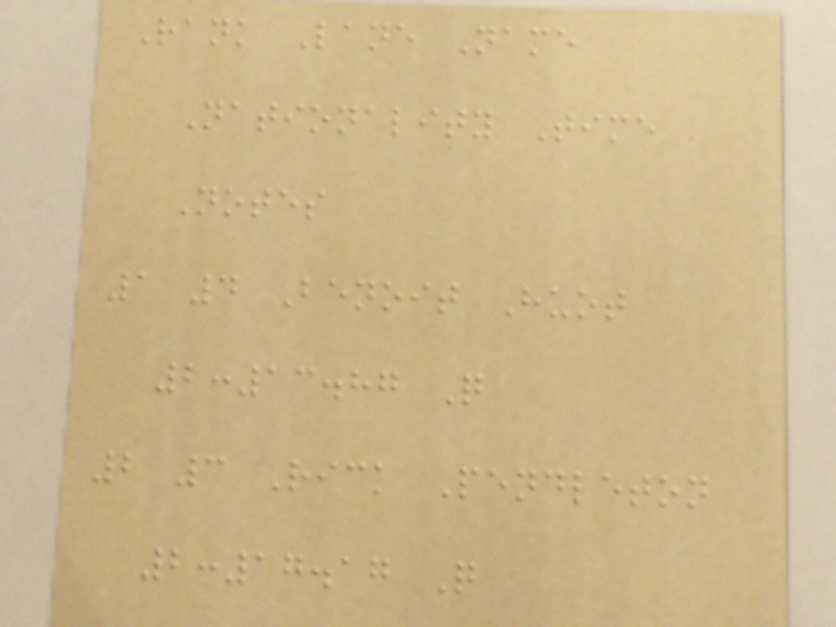Rank Lane Name
Nationality Time
Notes
1 4 Benoit Huot
2:13.87 Q
2 3 Rick Pendleton
2:17.17 Q
